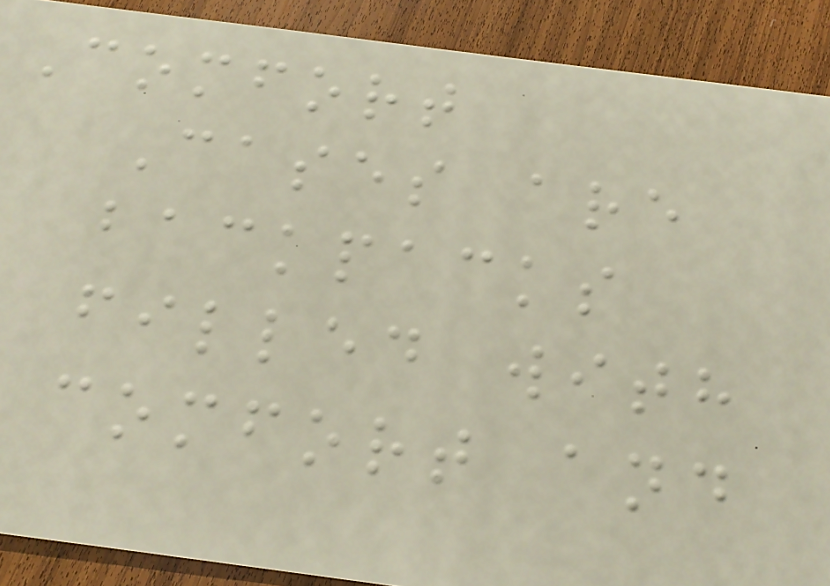Comfort
Cases are
backpacks
filled with
comfort and
